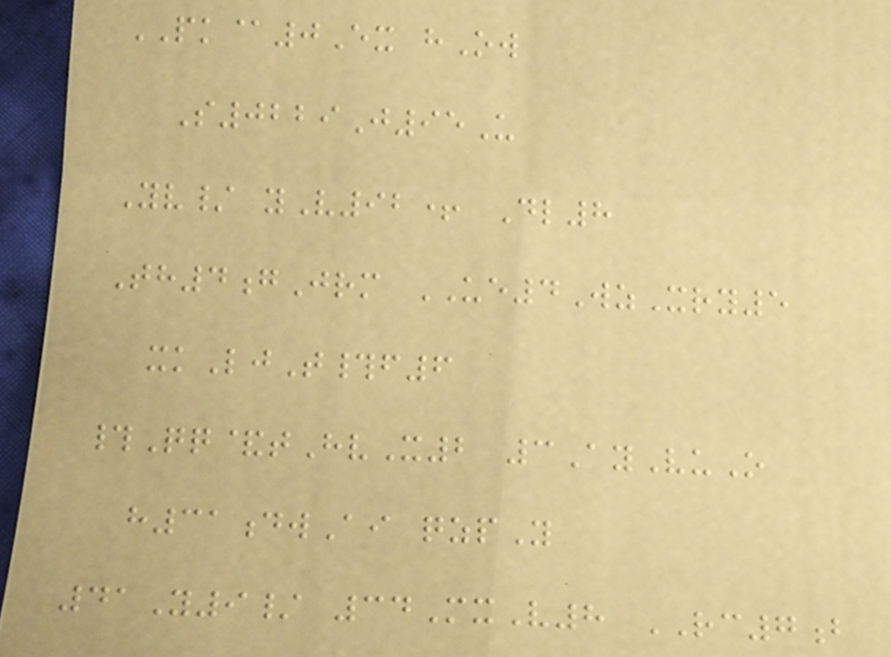PK@0Ex hOw
S0229J95U
Yv/ yV92+ Dl8
Th4gJrm UE4WzXry5
xkLjT#f6
#Qq&tHvX2 3AyVuO
h31dwAi qzpY
41Y9/ 34MxV8 RC7b
